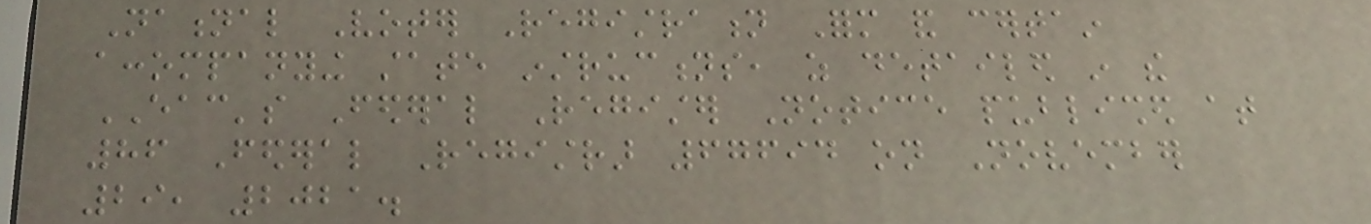National Voter Registration Form and certain
accompanying state instructions, as detailed in the
EAC's Federal Register Notice published at
86 Federal Registrar 67694 on November
29, 2021.
